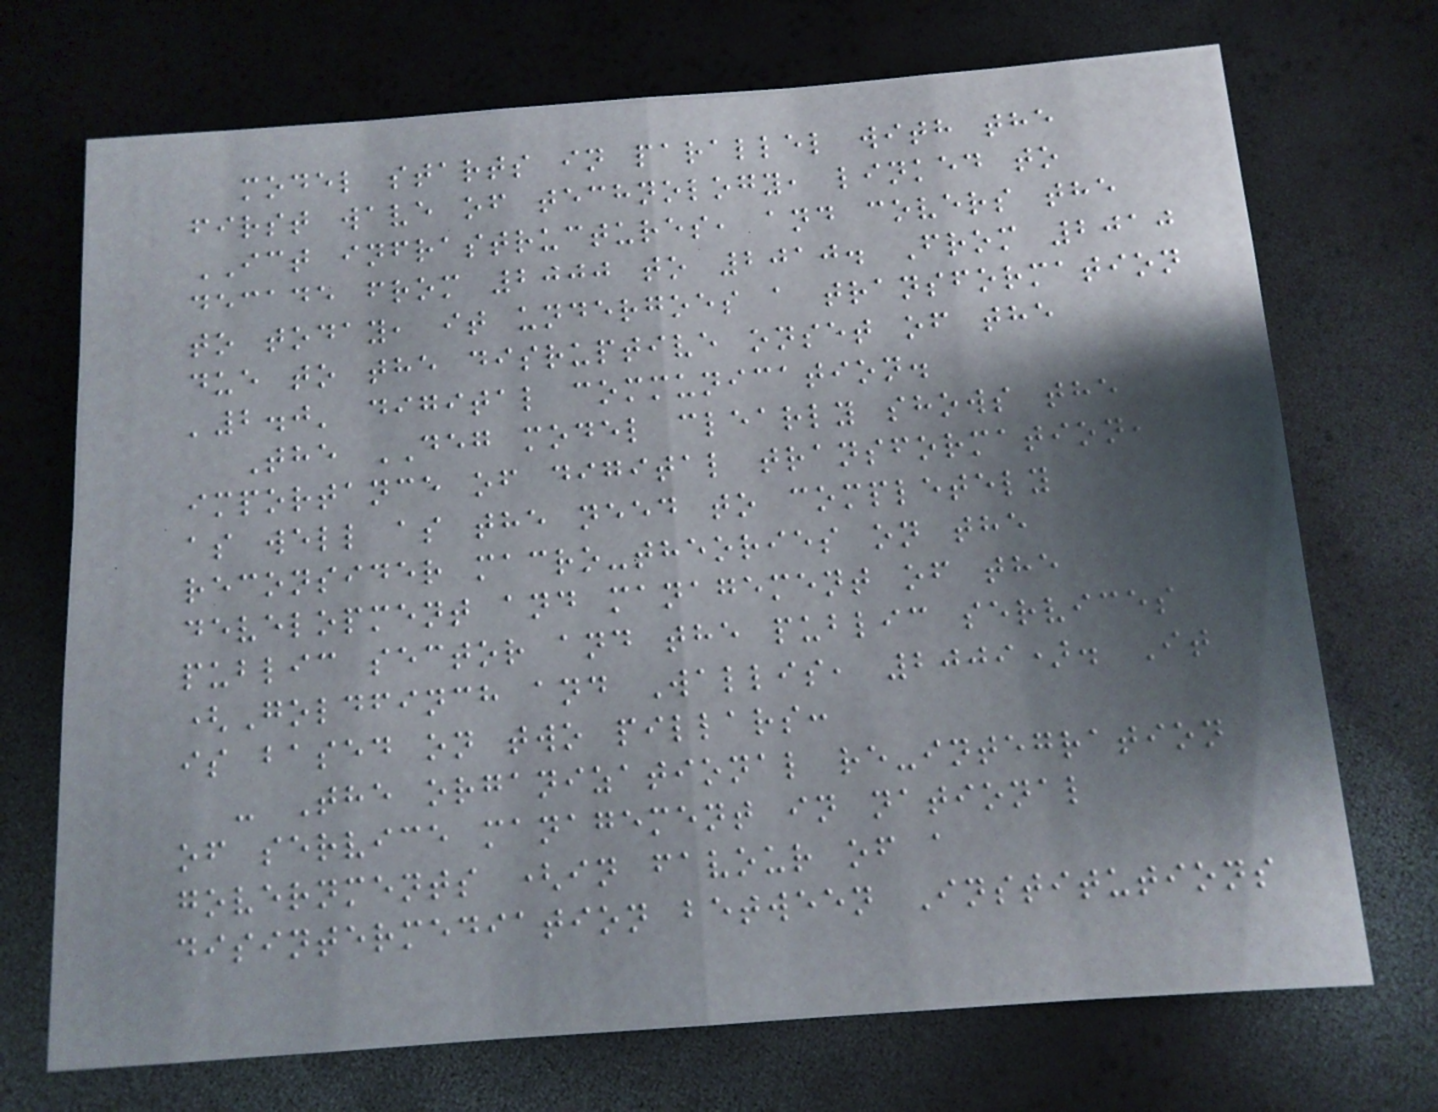model starts in parallel with the
first wave of technology, linked to
ICT infrastructures, and covers the
decade from 2000 to 2010. From 2010
to today, it undergoes a transformation
due to the disruptive onset of the
'2.0' digital communication.
The DEG model clearly shows the
importance of digital transformation,
as well as the need to completely
reconsider macro-theories on the
development and management of the
public sector and the public services
(Goldfinch and Wallis, 2009). It
is based on two pillars:
- The organizational re-integration
of service management in national
governments (in favour of a
disintermediation between Institutions
